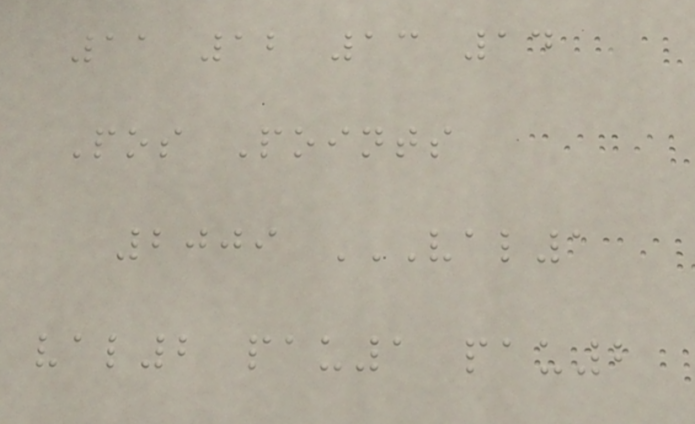11 12 13 14
Pos Points
2009 VAL1
VAL2 PAU1 PAU2
